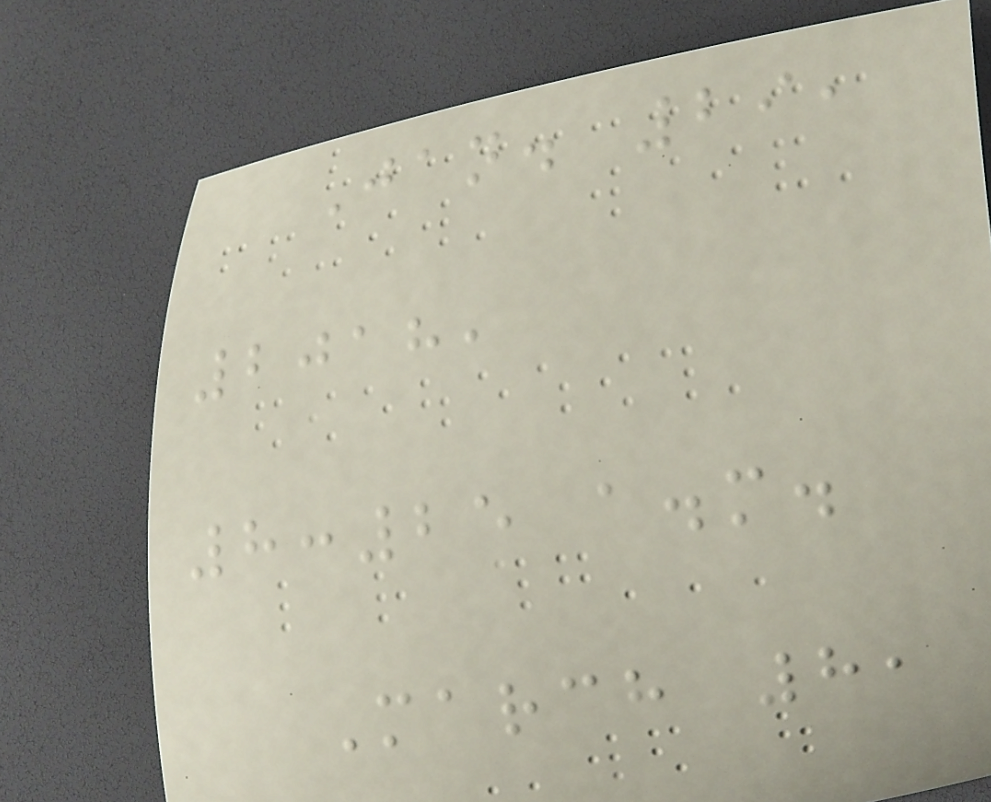Jan. 29,
2018,
8:25 a.m.
March 8,
